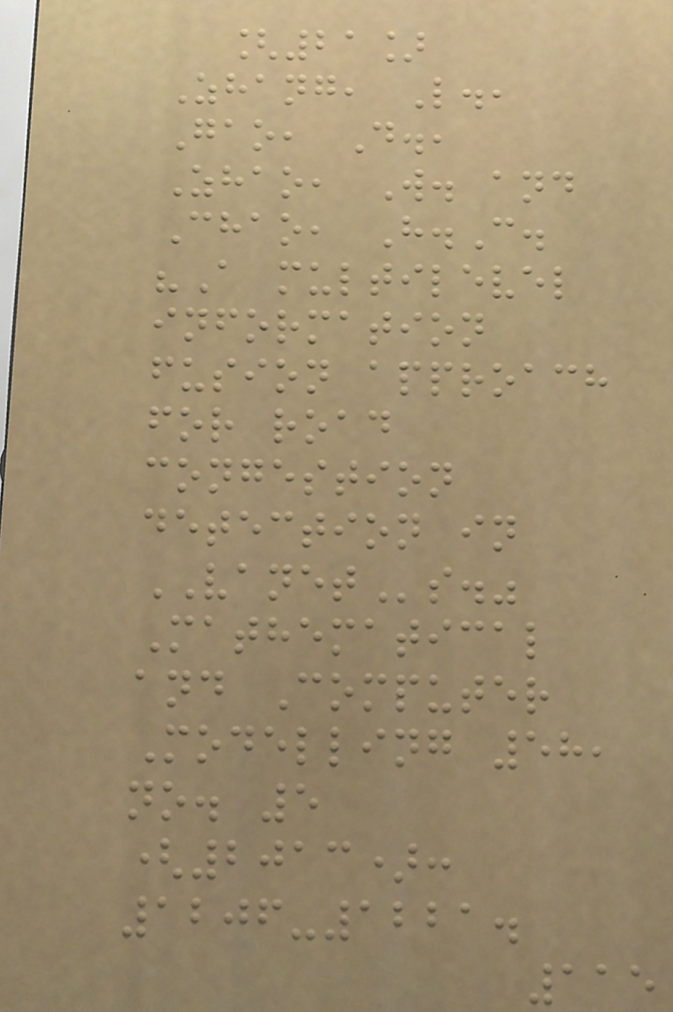[21]
Zhang, L.,
Gao, D.,
Zhao, W. and
Chao, H.C.
"A multilevel
information
fusion approach
for road
congestion
detection in
VANETs."
Mathematical
and Computer
Modelling 58,
no. 5
(2013):
1206-1221.
115
